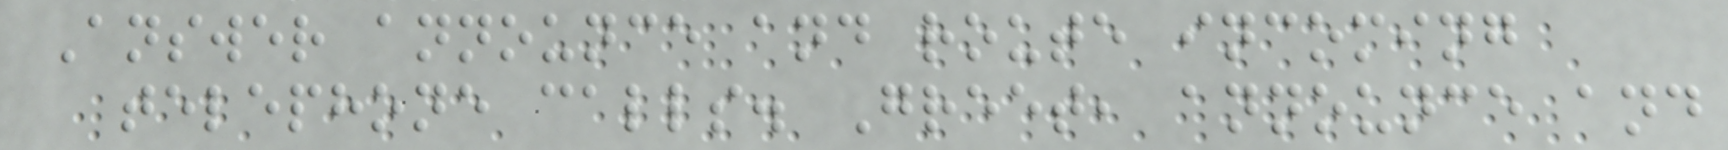Answer announce and route incoming
telephone calls. Greet, announce and
